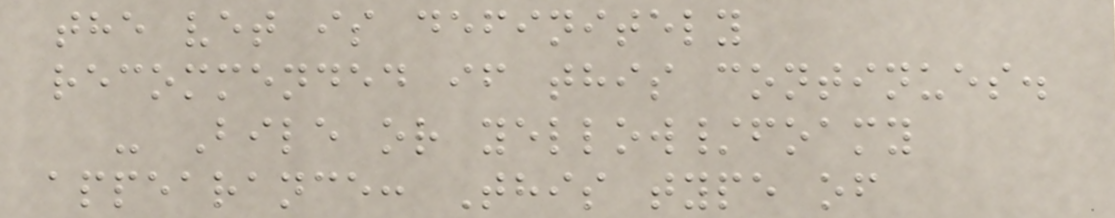the vet is definitely
recommended if this continues.
- Bile or yellow/foamy
appearance: This type of
